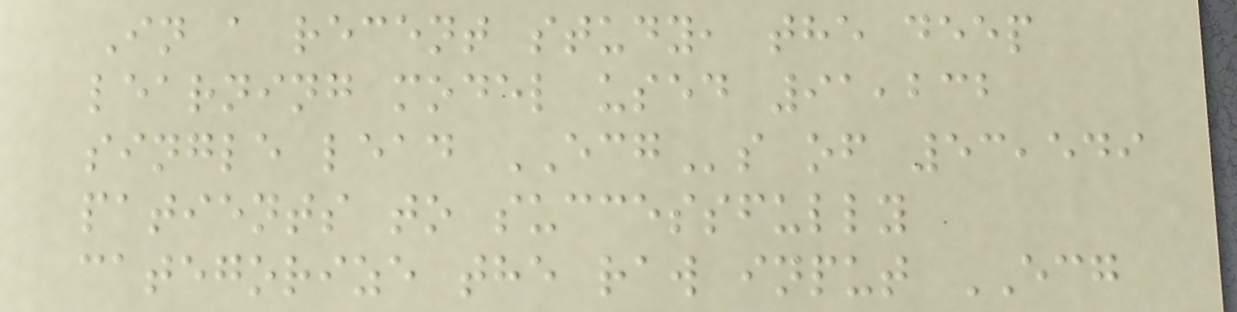In a recent study, the deep
learning model used 91,232
single lead ECGs of 53,549
patients to successfully
categorize the raw input ECG
